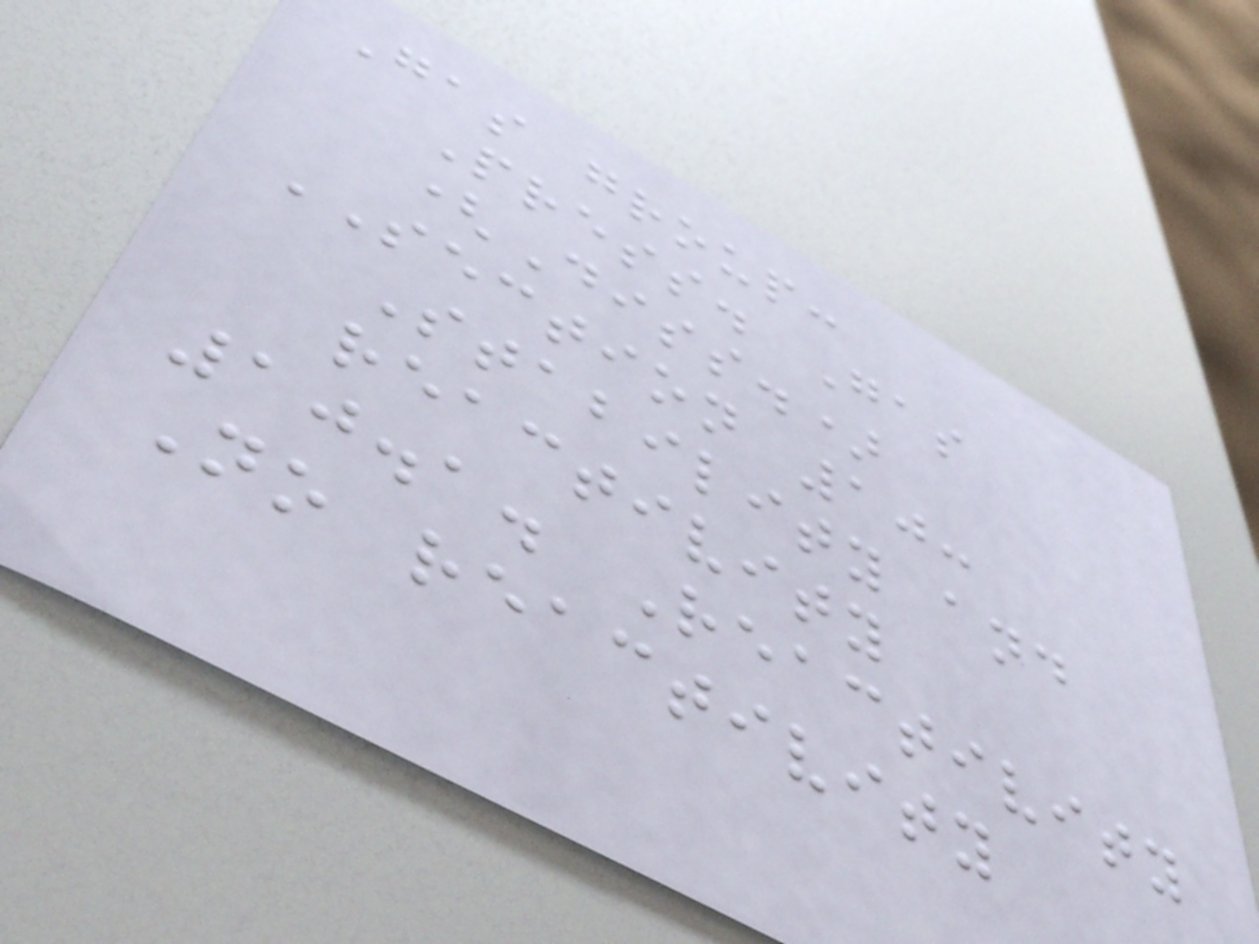Gas group:
Press. Gas
(Diss.)
SECTION 10:
Stability and
reactivity
10.1. Reactivity
No reactivity
